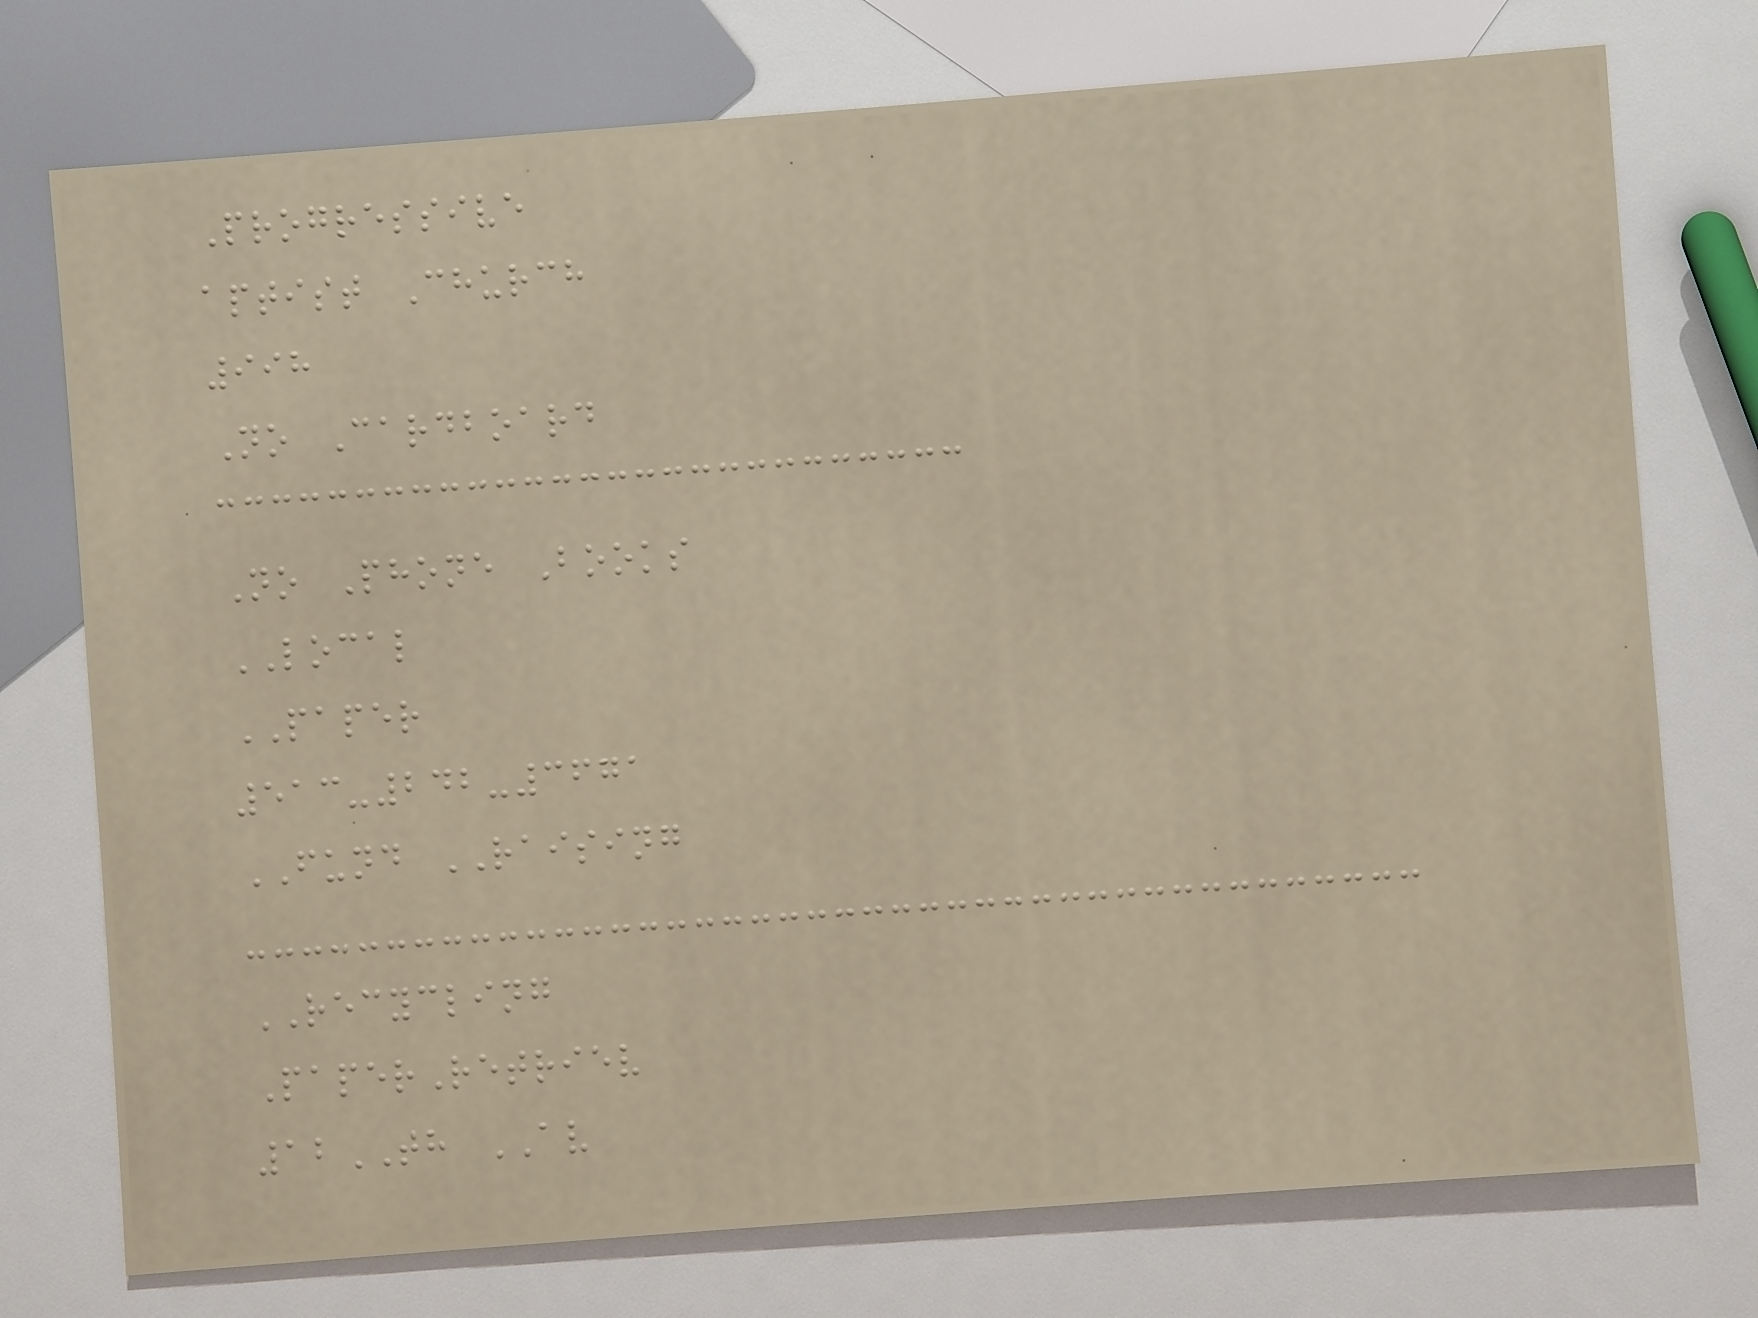Progressive
aptist Church
998
No Cardboard
No Phone Books
LOCAL
PAPER
513-242-3671
FUND RAISING
RECYCLING
PaperRetriev
12TH AV
